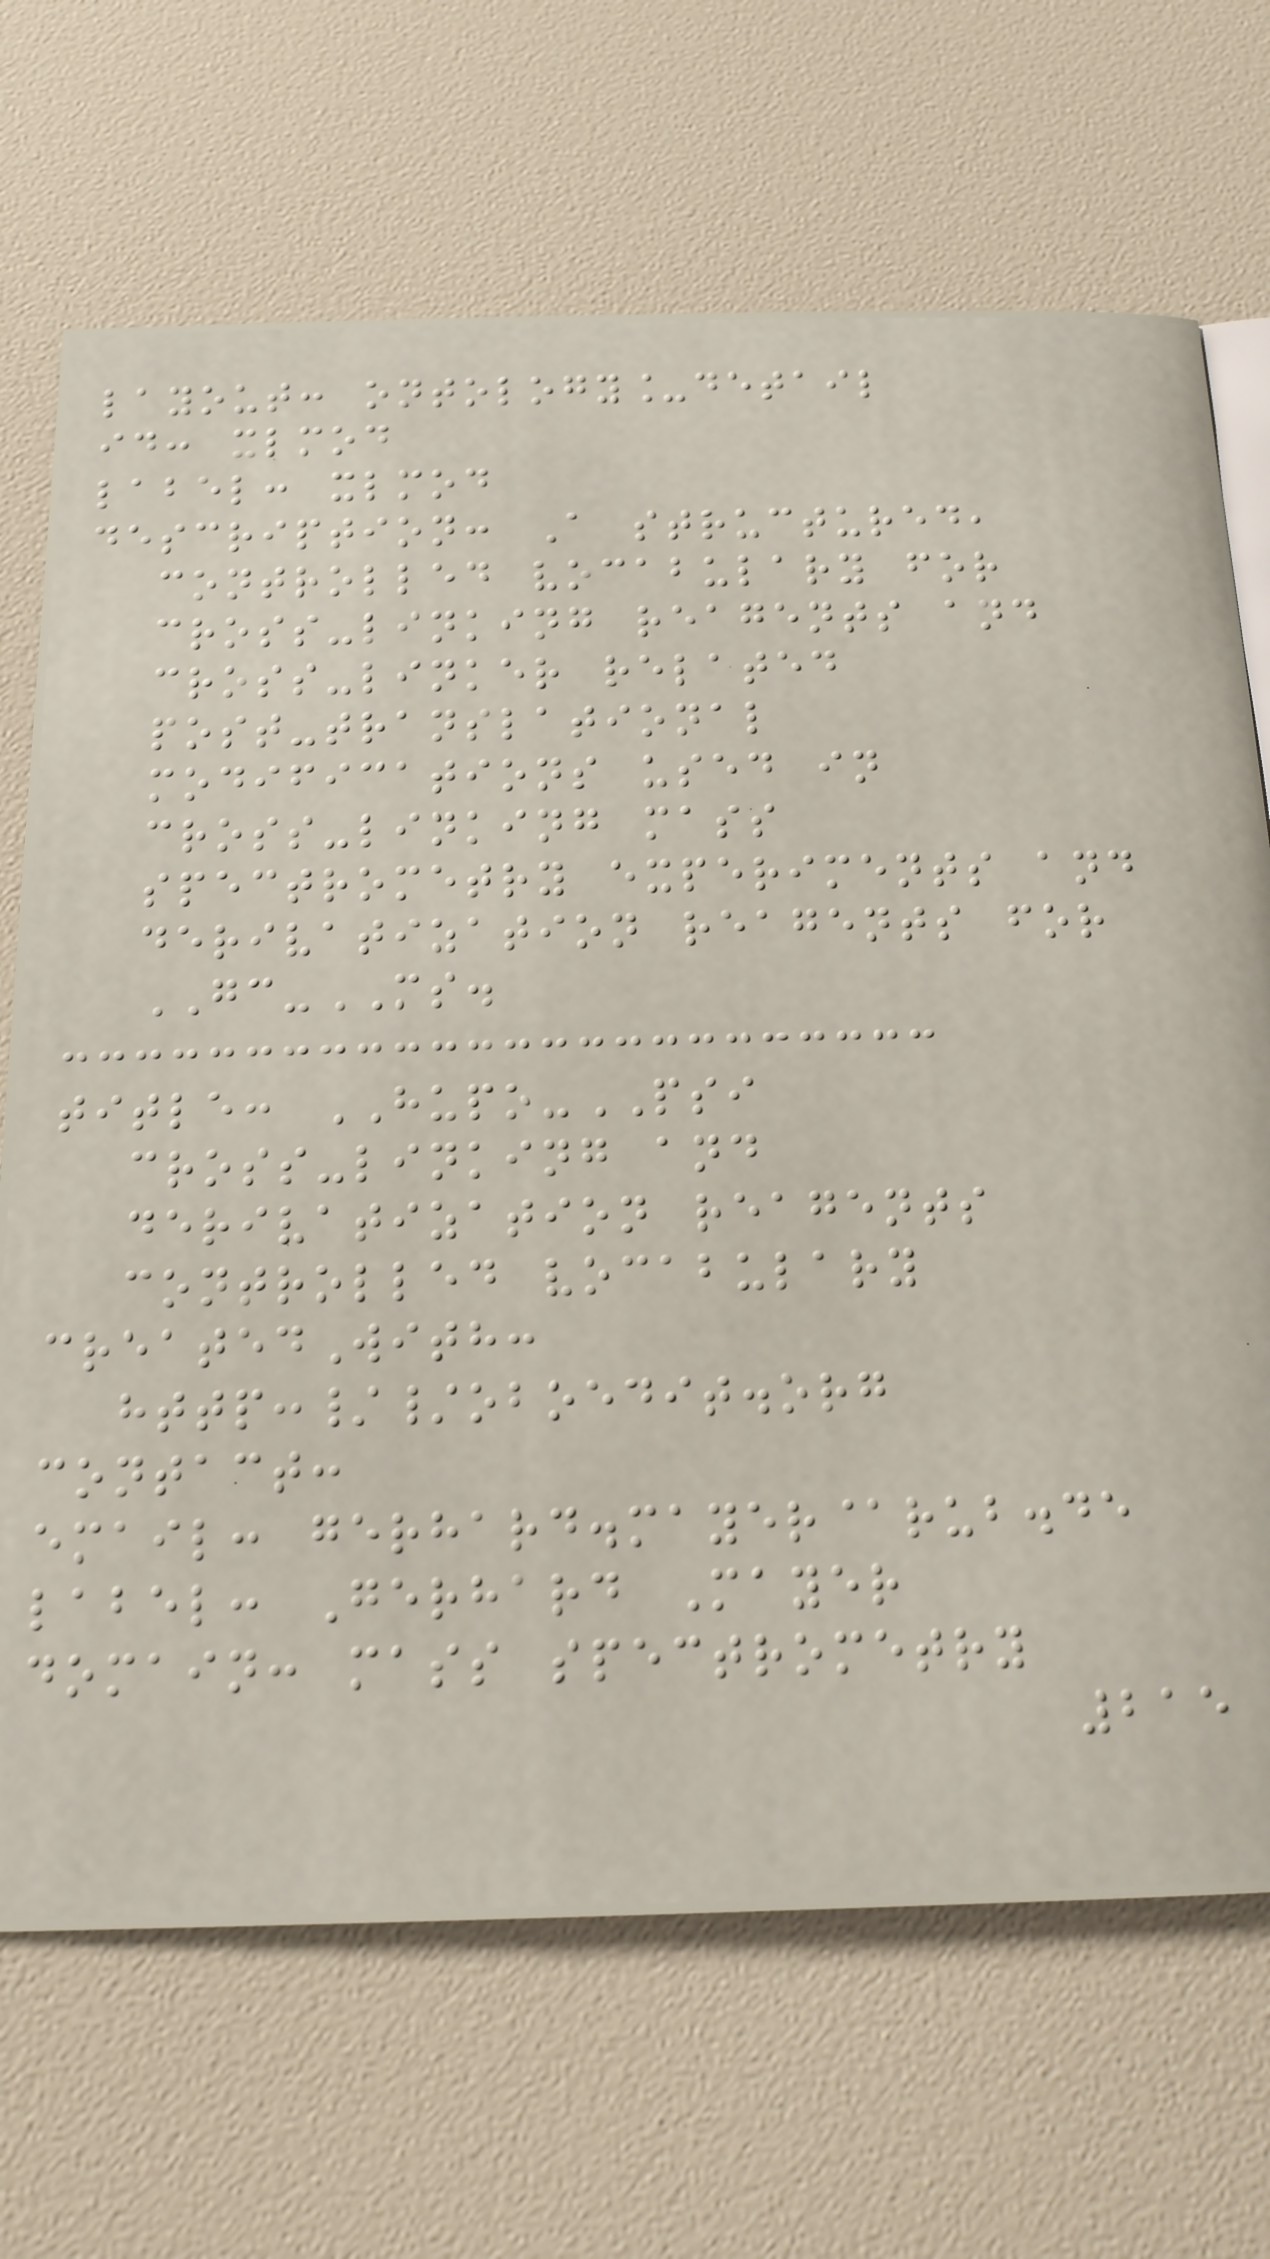layout: ontology_detail
id: xlmod
label: xlmod
description: A structured,
controlled vocabulary for
cross-linking reagents and
cross-linker related
post-translational
modifications used in
cross-linking mass
spectrometry experiments and
derivatization reagents for
GC-MS.
title: HUPO-PSI
cross-linking and
derivatization reagents
controlled vocabulary
createdWith:
http://oboedit.org
contact:
email: gerhard.mayer@rub.de
label: Gerhard Mayer
domain: mass spectrometry
215
